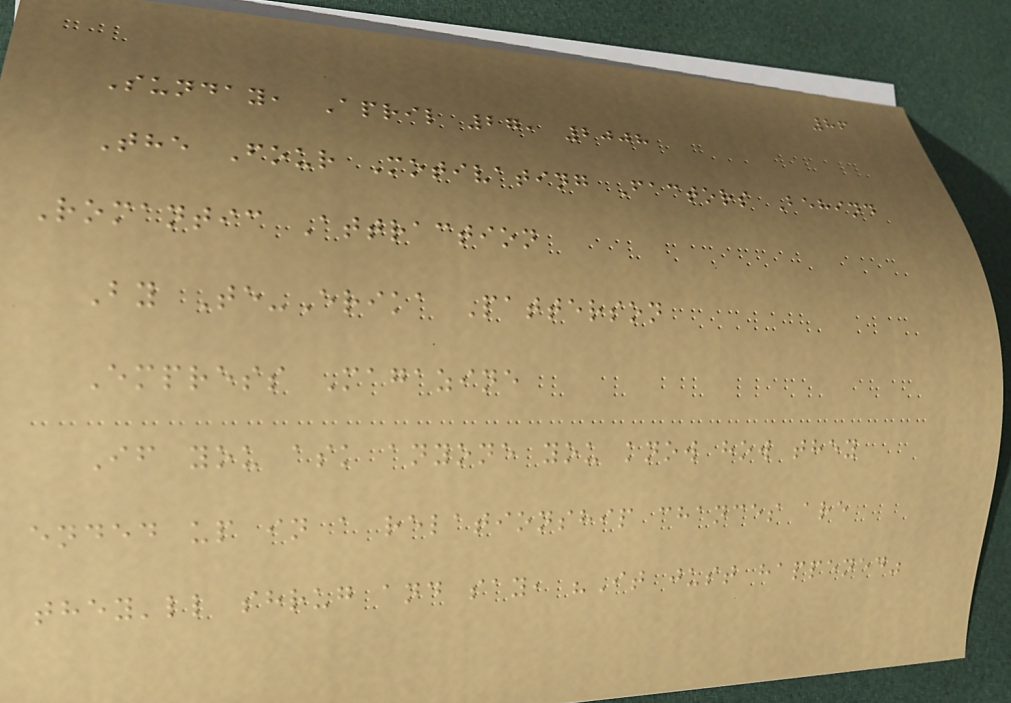86
Sunday, April 27, 2008
The Four Motivating Factors Behind
Romantic Attraction
By Te-Erika Patterson
Empress Magazine
If you ask anyone you know how they
ended up in a relationship chances are
they'll shrug and say, "It just happened"
